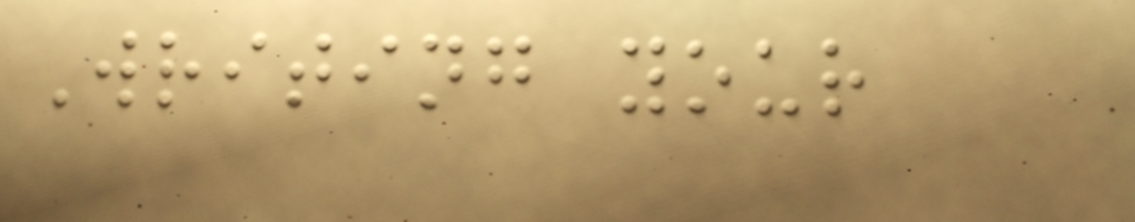Writing your
